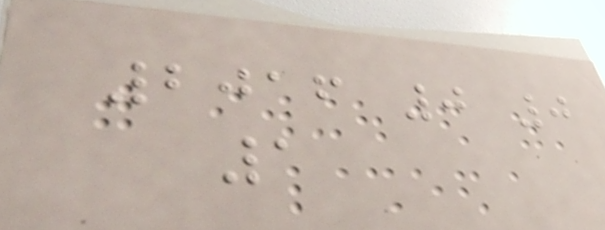2016 0 0
1
